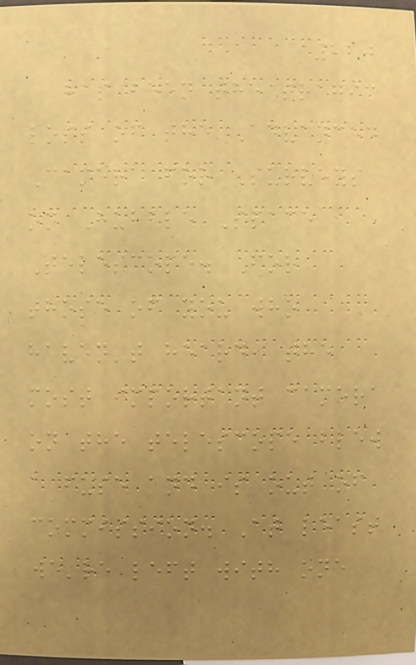220
has been the tragic
loss of the Advanced
Camera for Surveys
on Hubble Space
Telescope. For
those of you who
haven't heard, the
most important camera
on the telescope blew
a fuse and is out of
commission. At least
we're left with one
